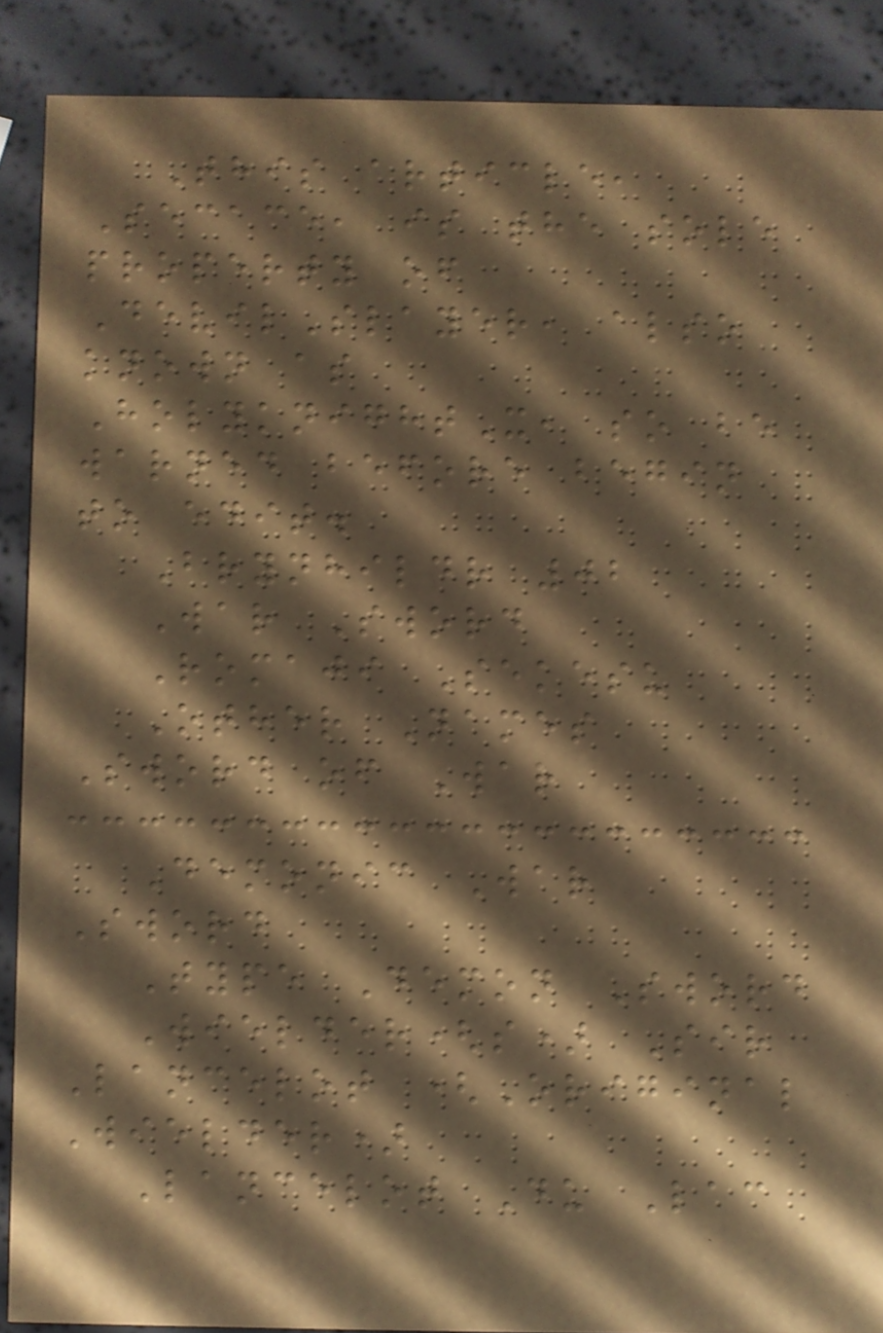This article,
Secace, is the sole
property of
DevilSlayer, also
known as
HolyknightX, so be
warned before begin
to edit.
Brynhildr 02
War Sword
Romaji Sekesu
Other Names
Sword of War
Demonic War
Sword
Type Demon Sword
Wielder(s) Sir
Lancelot (Original
Wielder)
Lancelot Du Lac
